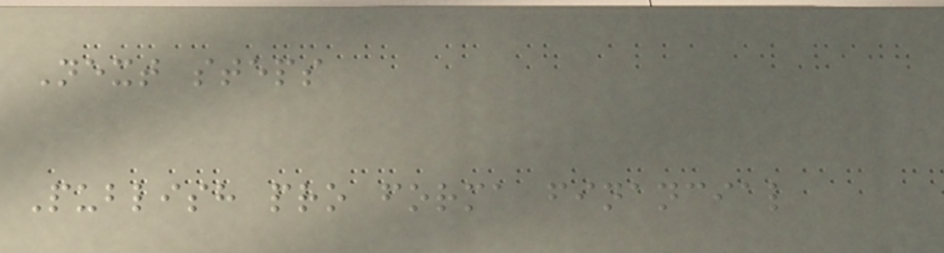Next steps
Publish pro forma financial
